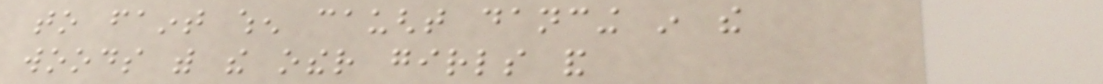to faint when caught dancing in the
woods with the other girls and
